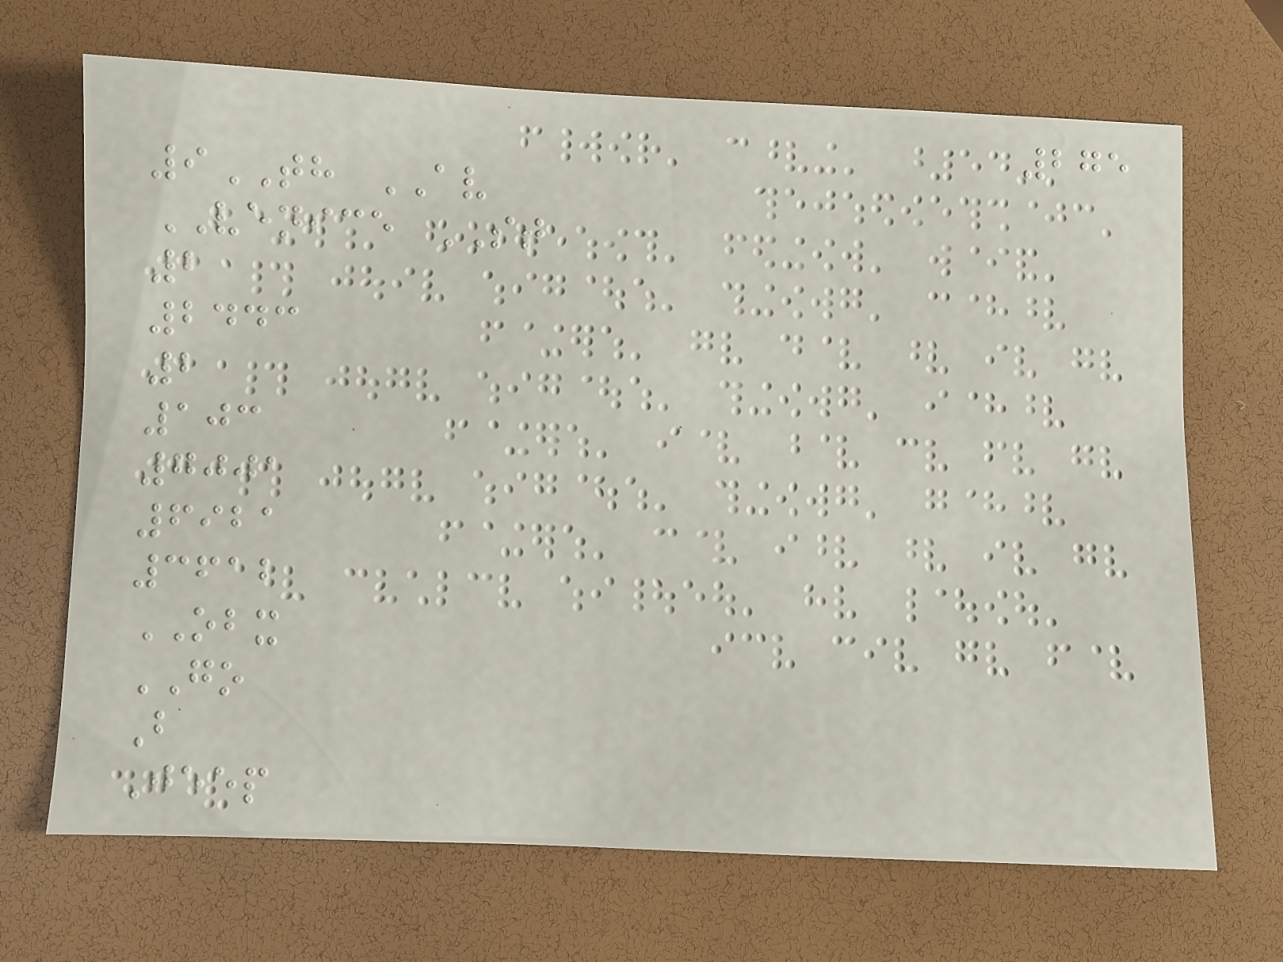275
9TH AV
VENICE ST
2
2443
2
103
7001
6921
3612
OBX
GO
B
Jeep
